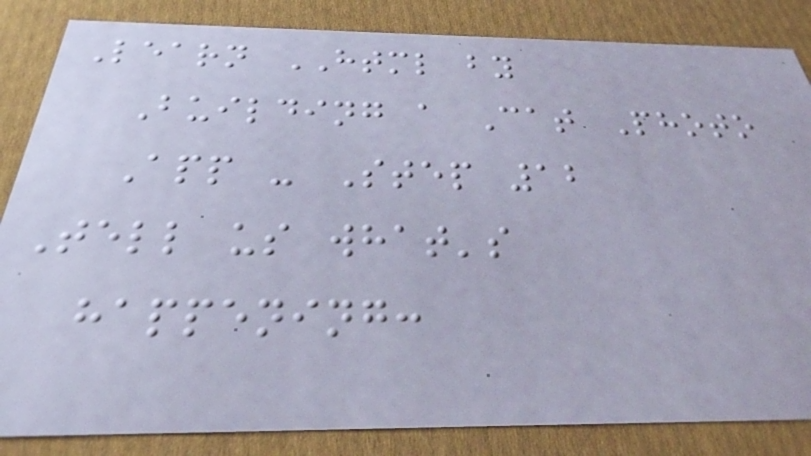Learn HTML by
Building a Cat Photo
App - Step 12
Tell us what's
happening:
